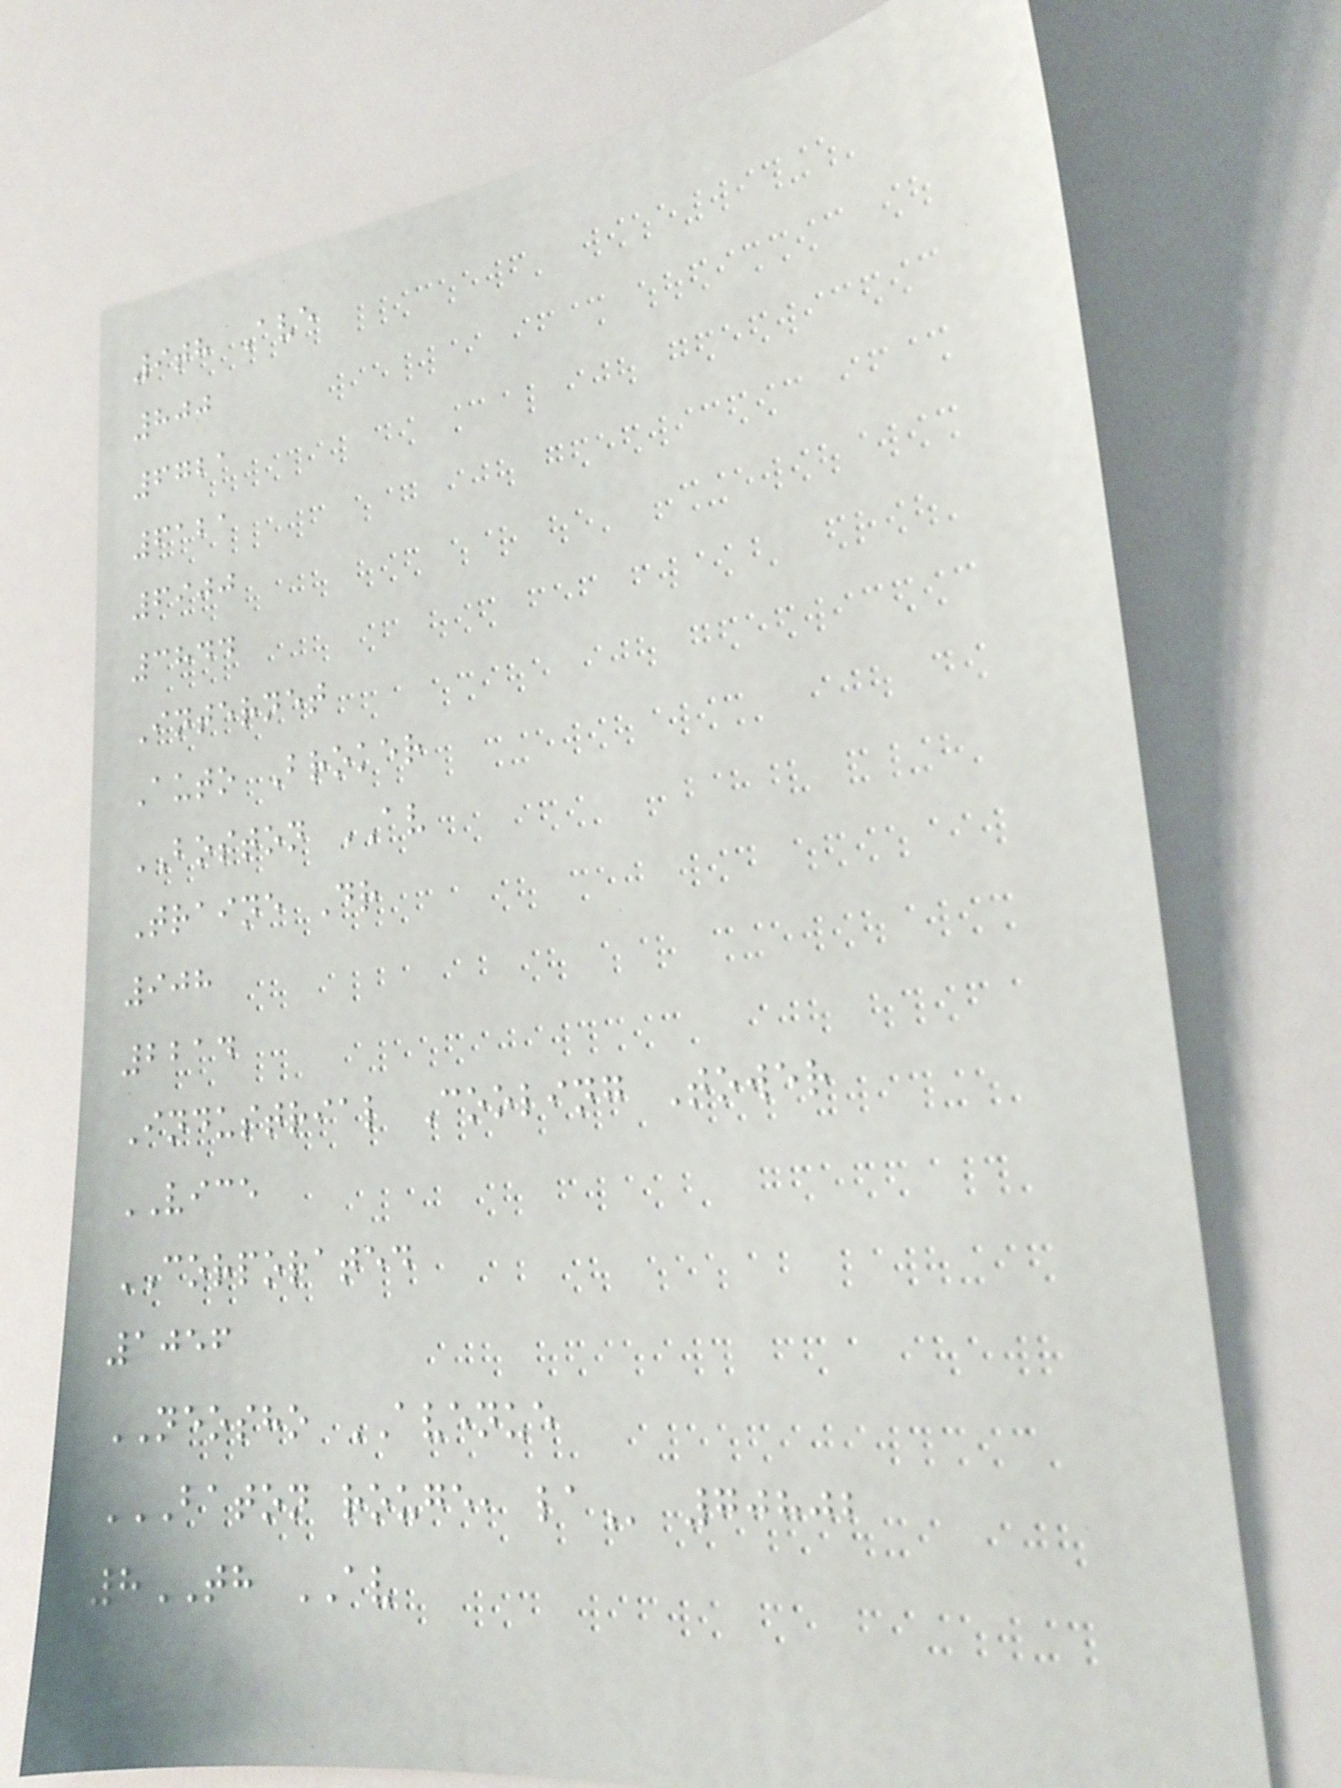9th Ave
800
6721
6121
6900
3844
Internet
Auto Broker
BOSTON AV
Traine Dr
908
2214
Industrial Cooling Tower
VICE
CORPORATED
1056
NEOSHO AVENUE
BATON ROUGE, LA 70802
8TH AV
